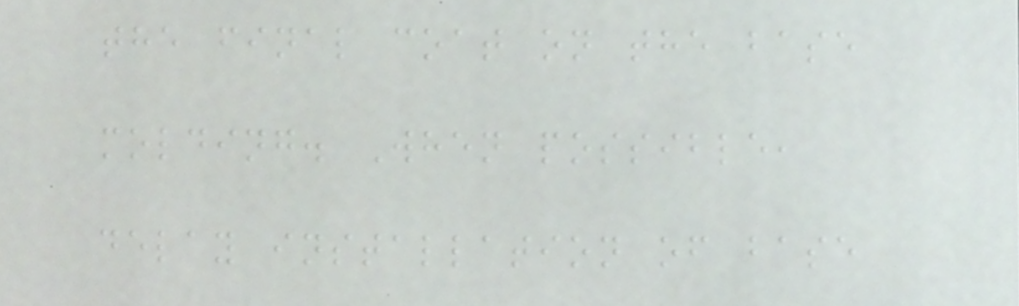the final coat on the base
molding. When possible,
delay installation of base
